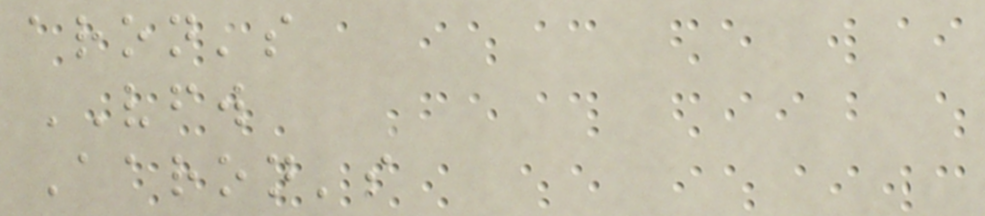aron's
VFW
Aaron's
